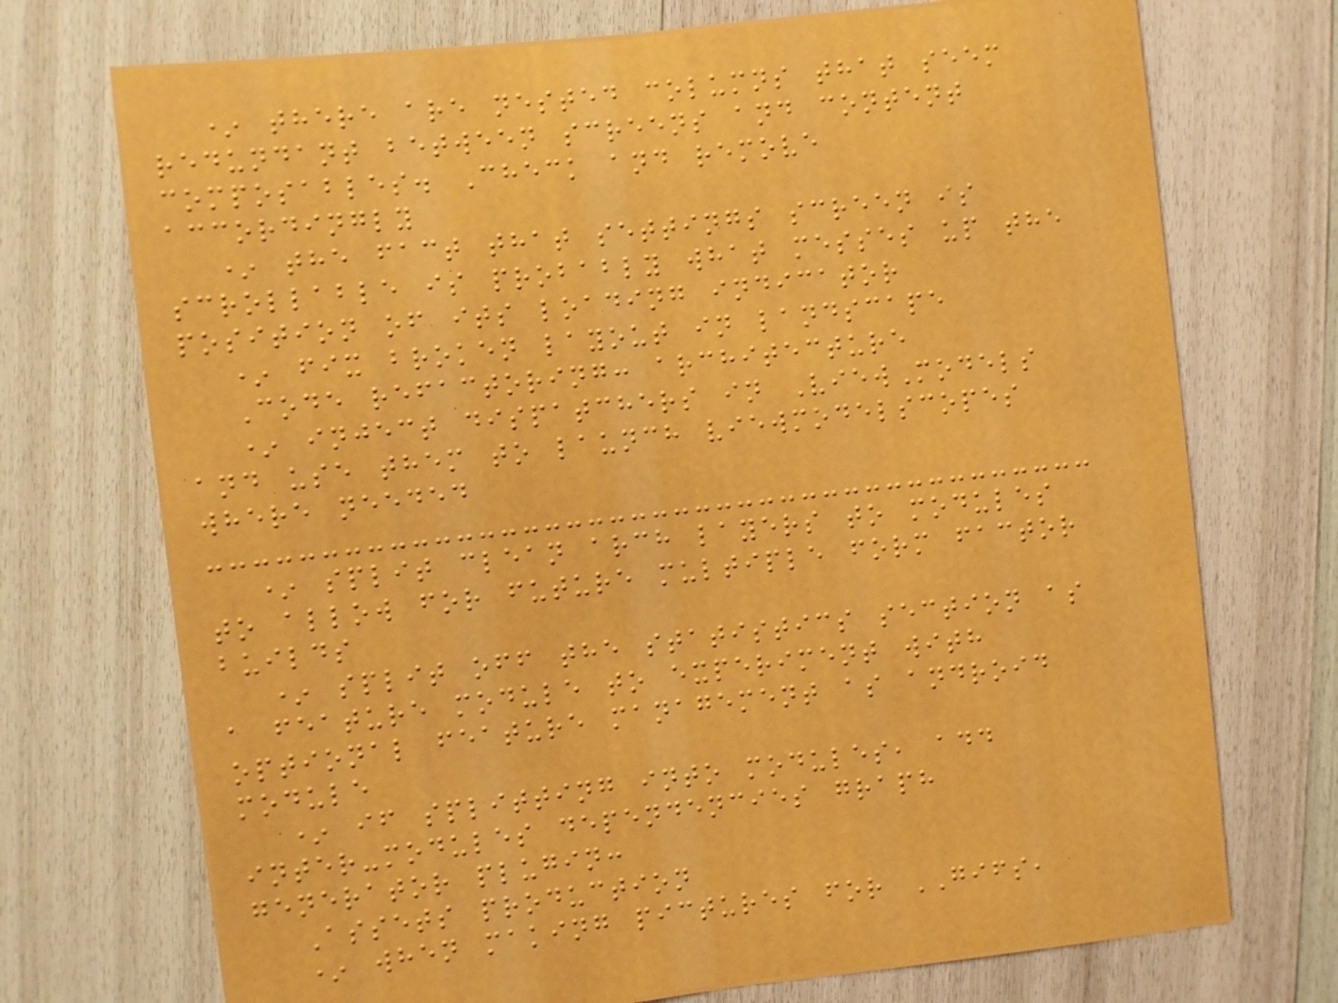* there are nested columns that seem
redundant between screens and content
composables. Check and remove
accordingly
* the fact that settings screen is
scrollable is probably what messes up the
position of its loading indicator
* fix broken layout in landscape
Code refactoring: architecture
* inject dispatchers in ViewModels
and use them to launch viewmodelscopes
where needed
* split clean arch layers to modules
to allow for future multiple form factor
builds
* split off the statistics section as
a feature module to experiment with
optional feature management as android
module
* if splitting into modules, add
inter-modules dependencies graph
generator plugin:
Assets production
* when making pictures for GIFS,
